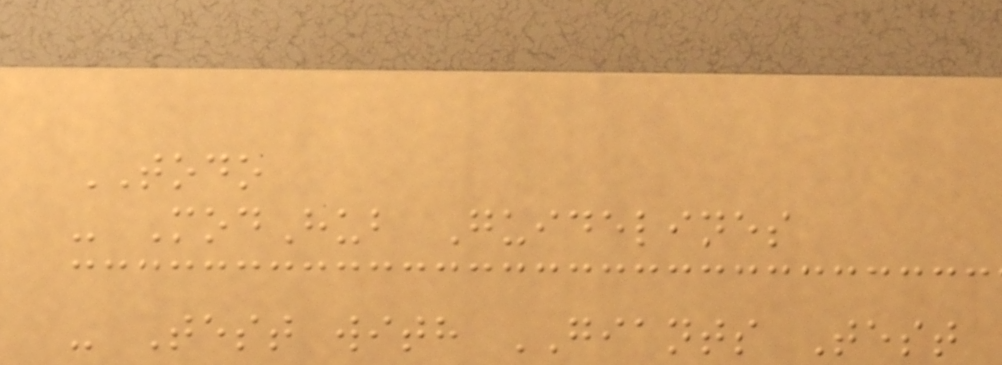TODO
- ModHub Guidelines
- Test with GIANTS Test
